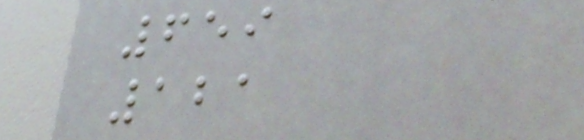659
121
